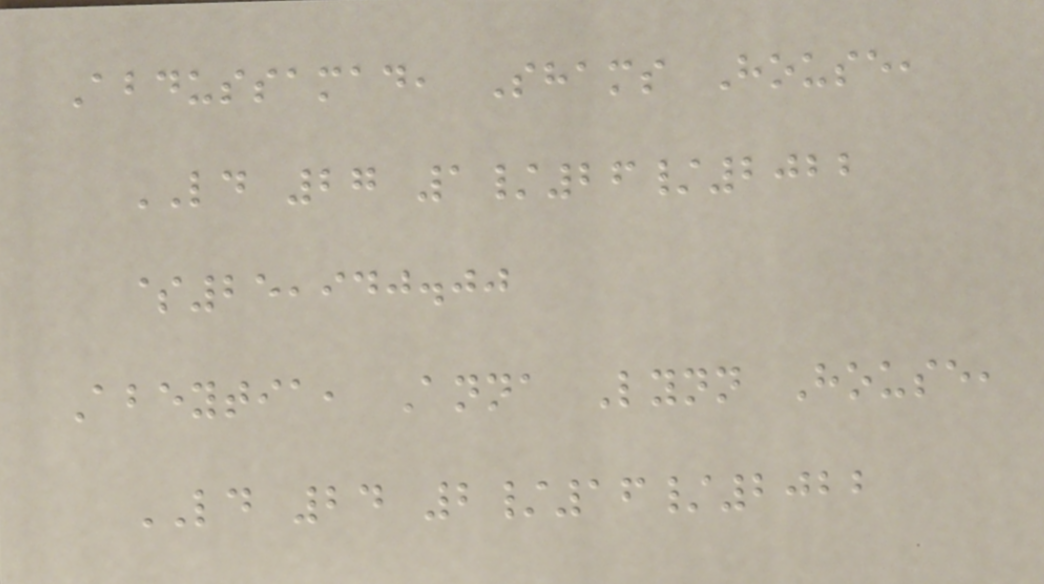Abdussamad, Shams House,
LD 27 1/26/2022
$25,940.00
Abeytia, Anna Lynn House,
LD 24 2/16/2022
